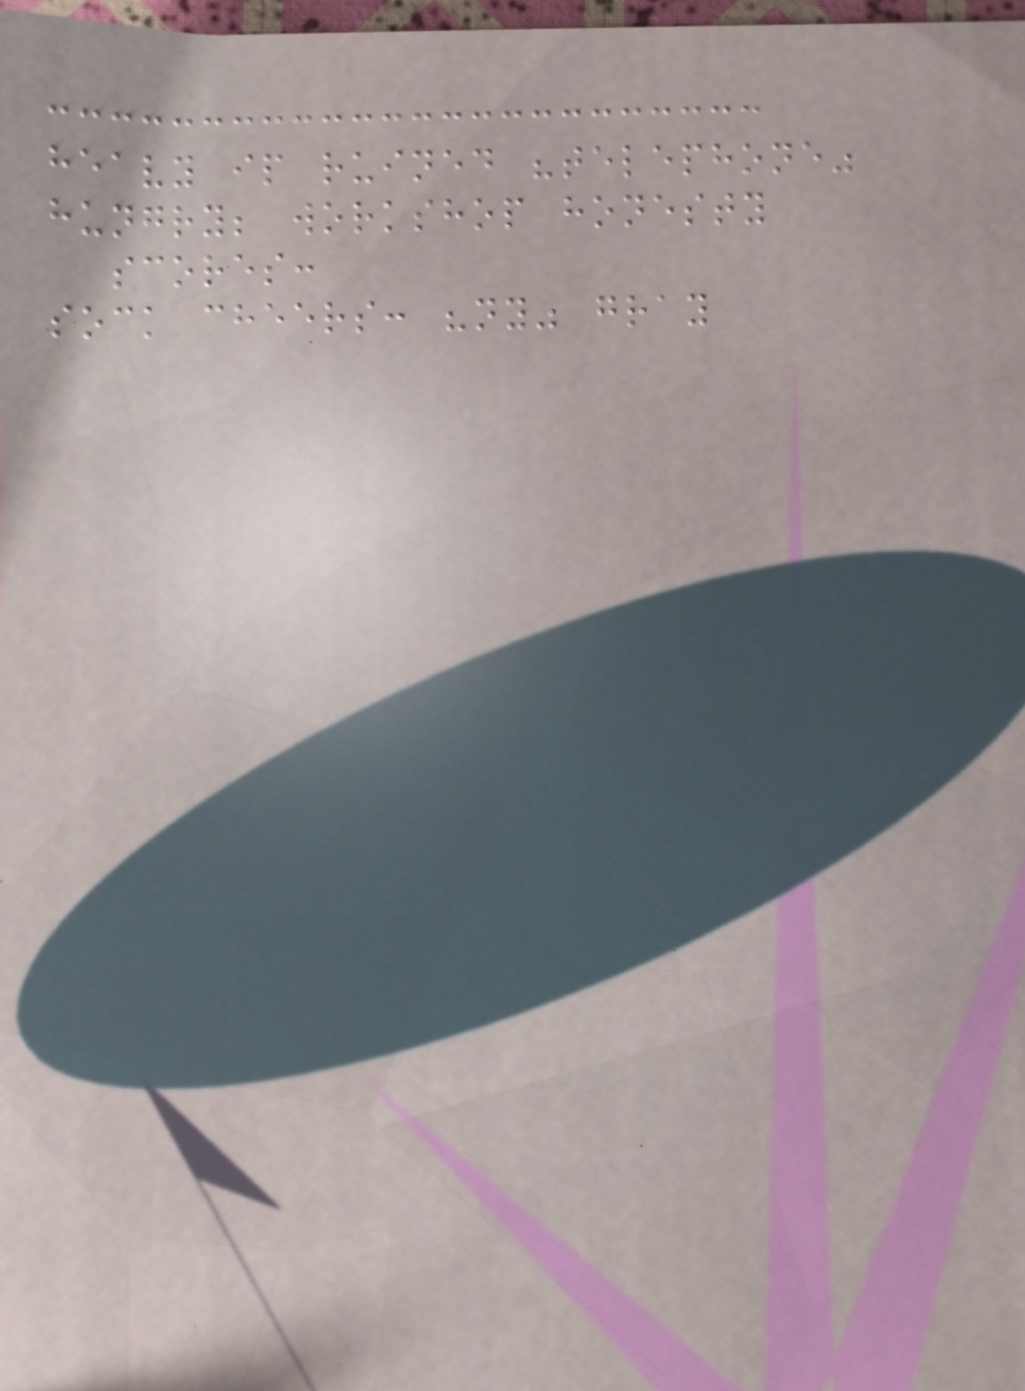heavy ip ruined "telephone"
hungry; workshop honesty
scores:
sock cheers: "ny" gray
